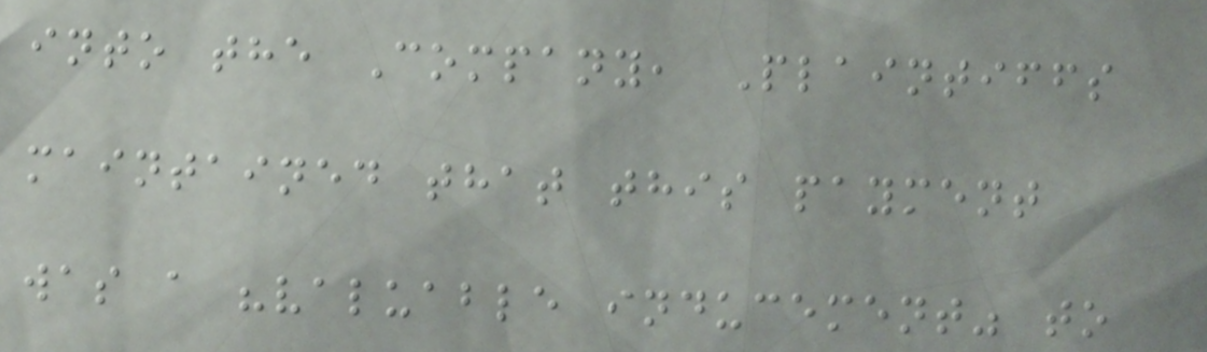into the Company, Plaintiffs
maintained that this payment
was a "valuable inducement" to
